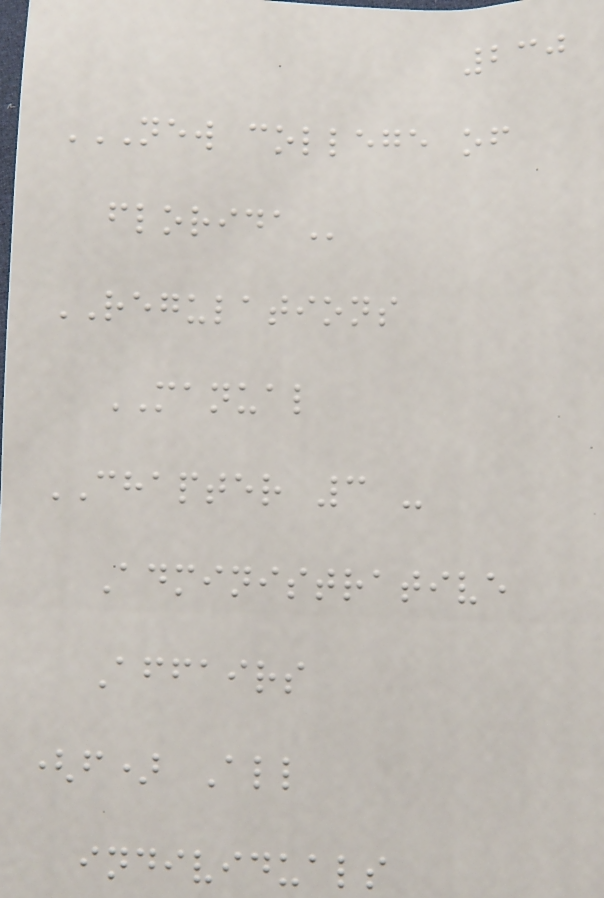230
NEW COLLEGE OF
FLORIDA
REGULATIONS
MANUAL
CHAPTER 3 -
Administrative
Affairs
(f) All
individuals
